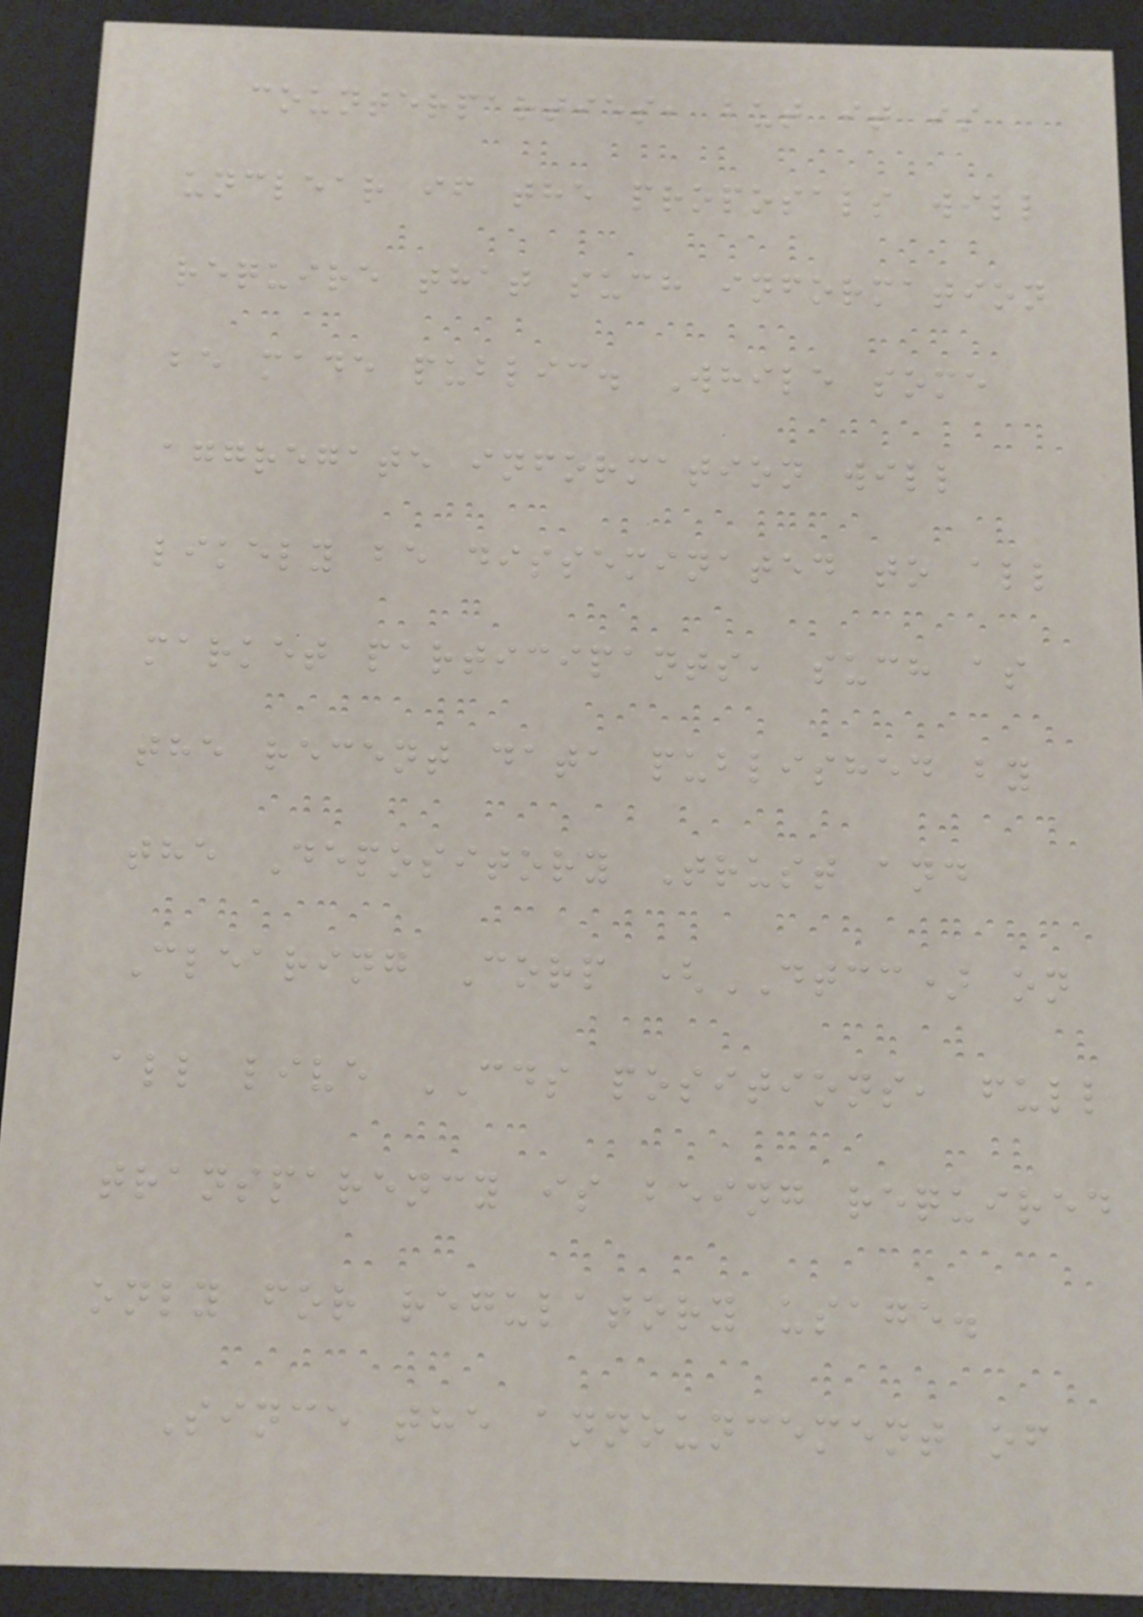counterparties, but it is
unclear if the proposals will
require that such information
be made public. While some
aggregate information will
likely be disseminated to all
market participants, such as
the recent data published by
the Depository Trust and
Clearing Corp (DTCC) on
all live CDS positions, full
transparency is being required
only for regulatory usage.
Since the announcement of
